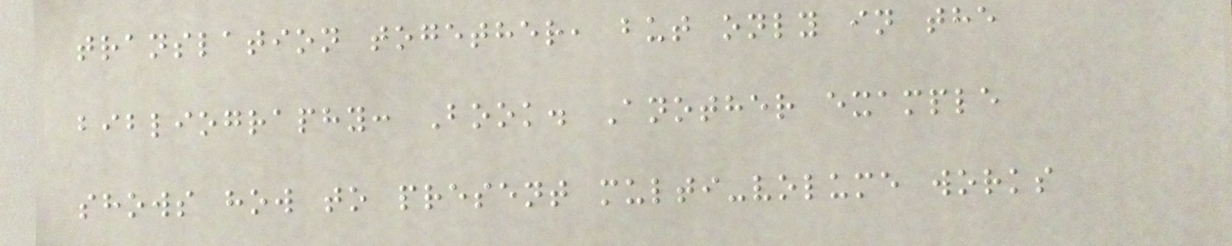translation together, but only in the
bibliography: Book. Another example
shows how to present multi-volume works
